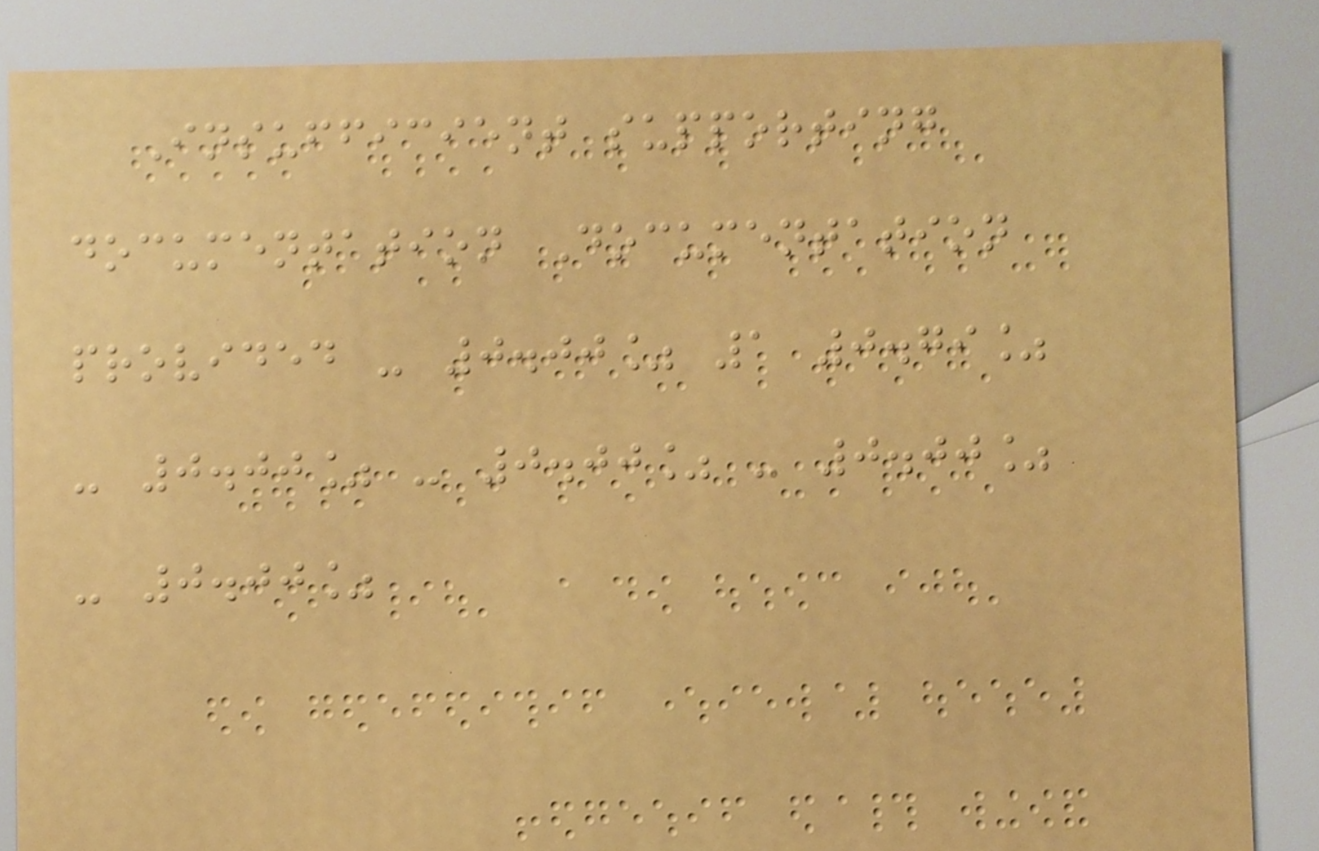Insufficient supporting
documentation Documentation
provided - 0.00% 1 0.79%
- 0.00% - 0.00% - 0.00%
- 0.00%
